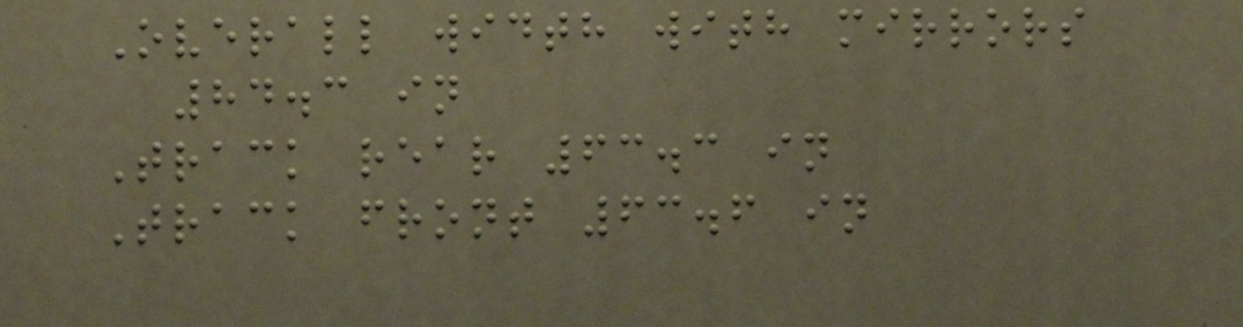Overall width with mirrors
84.3 in
Track rear 63.3 in
Track front 63.6 in
